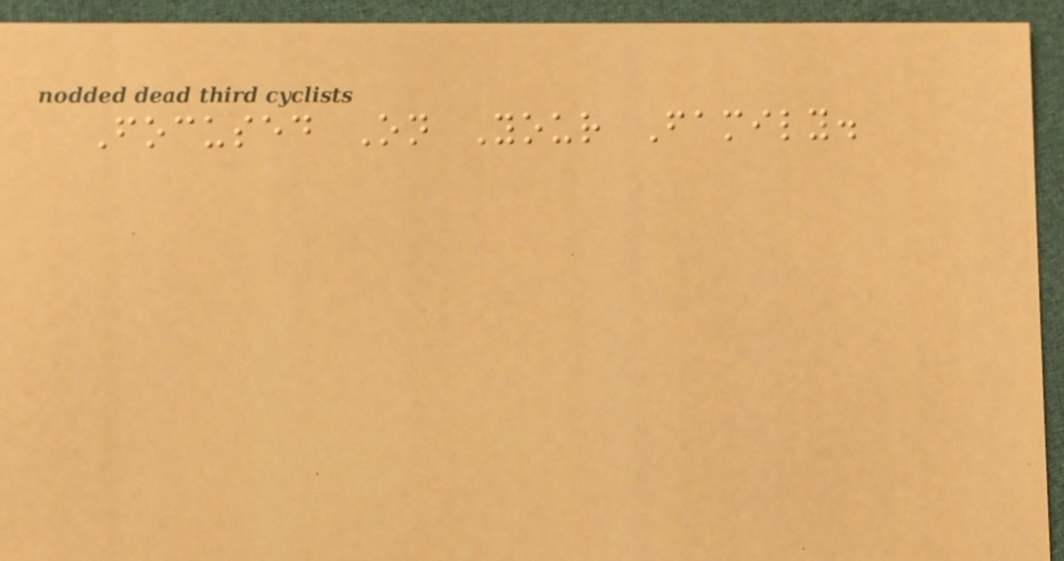Focused On Your Family.
